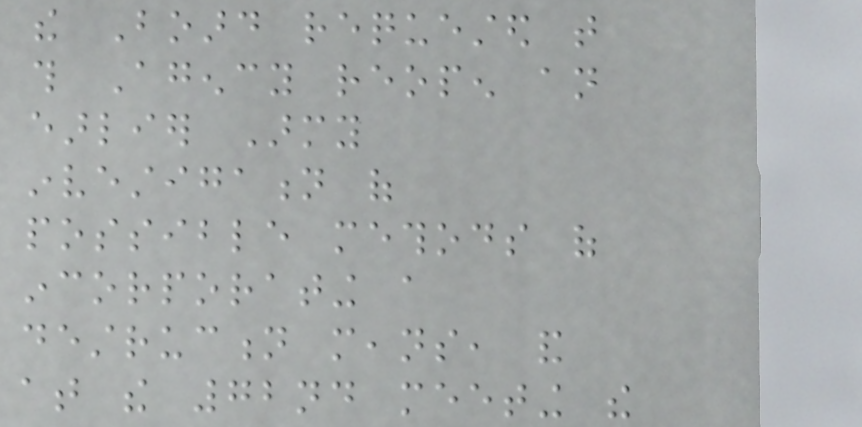the Board requested that
this Agency reopen an
earlier Army
investigation of
possible methods of
incorporating a
destruction means, and
at the 72nd meeting the
